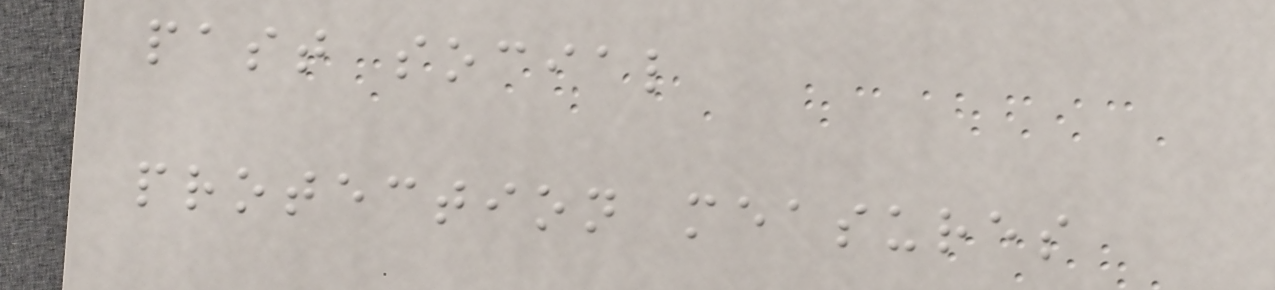past social
protection measures
